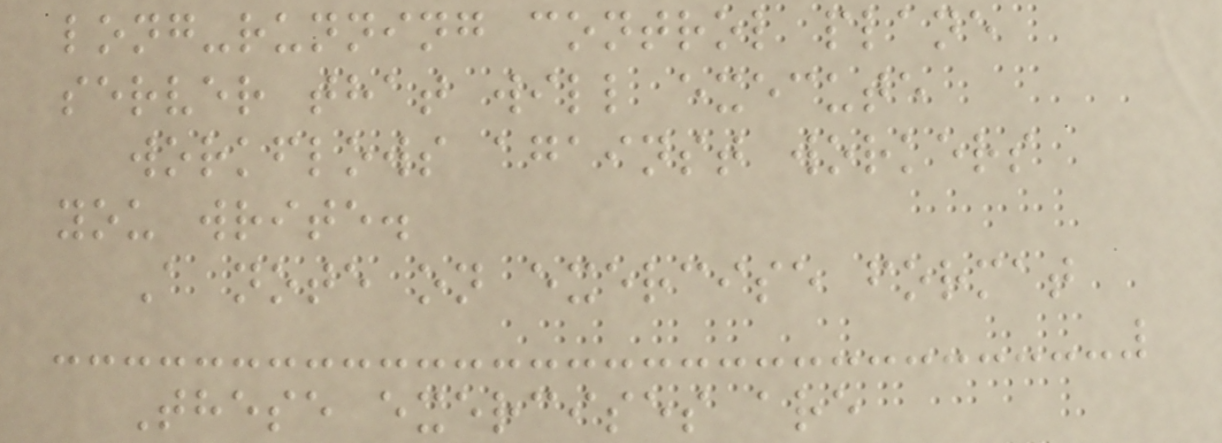long-running control plane
server that will execute
workflows against workers
you write.
A note on exercise format
These exercises are
